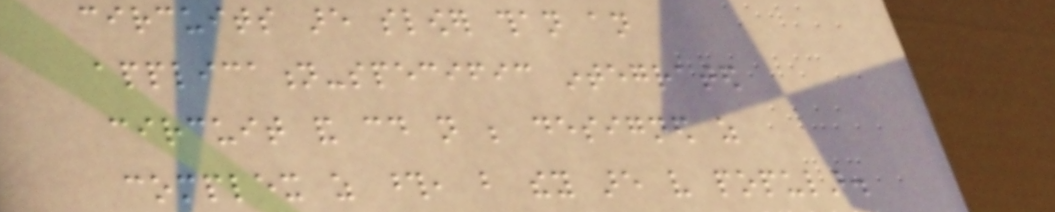circuits are slower than an
application-specific integrated
circuit and could not be designed as
complex as those, but they are very popular.
